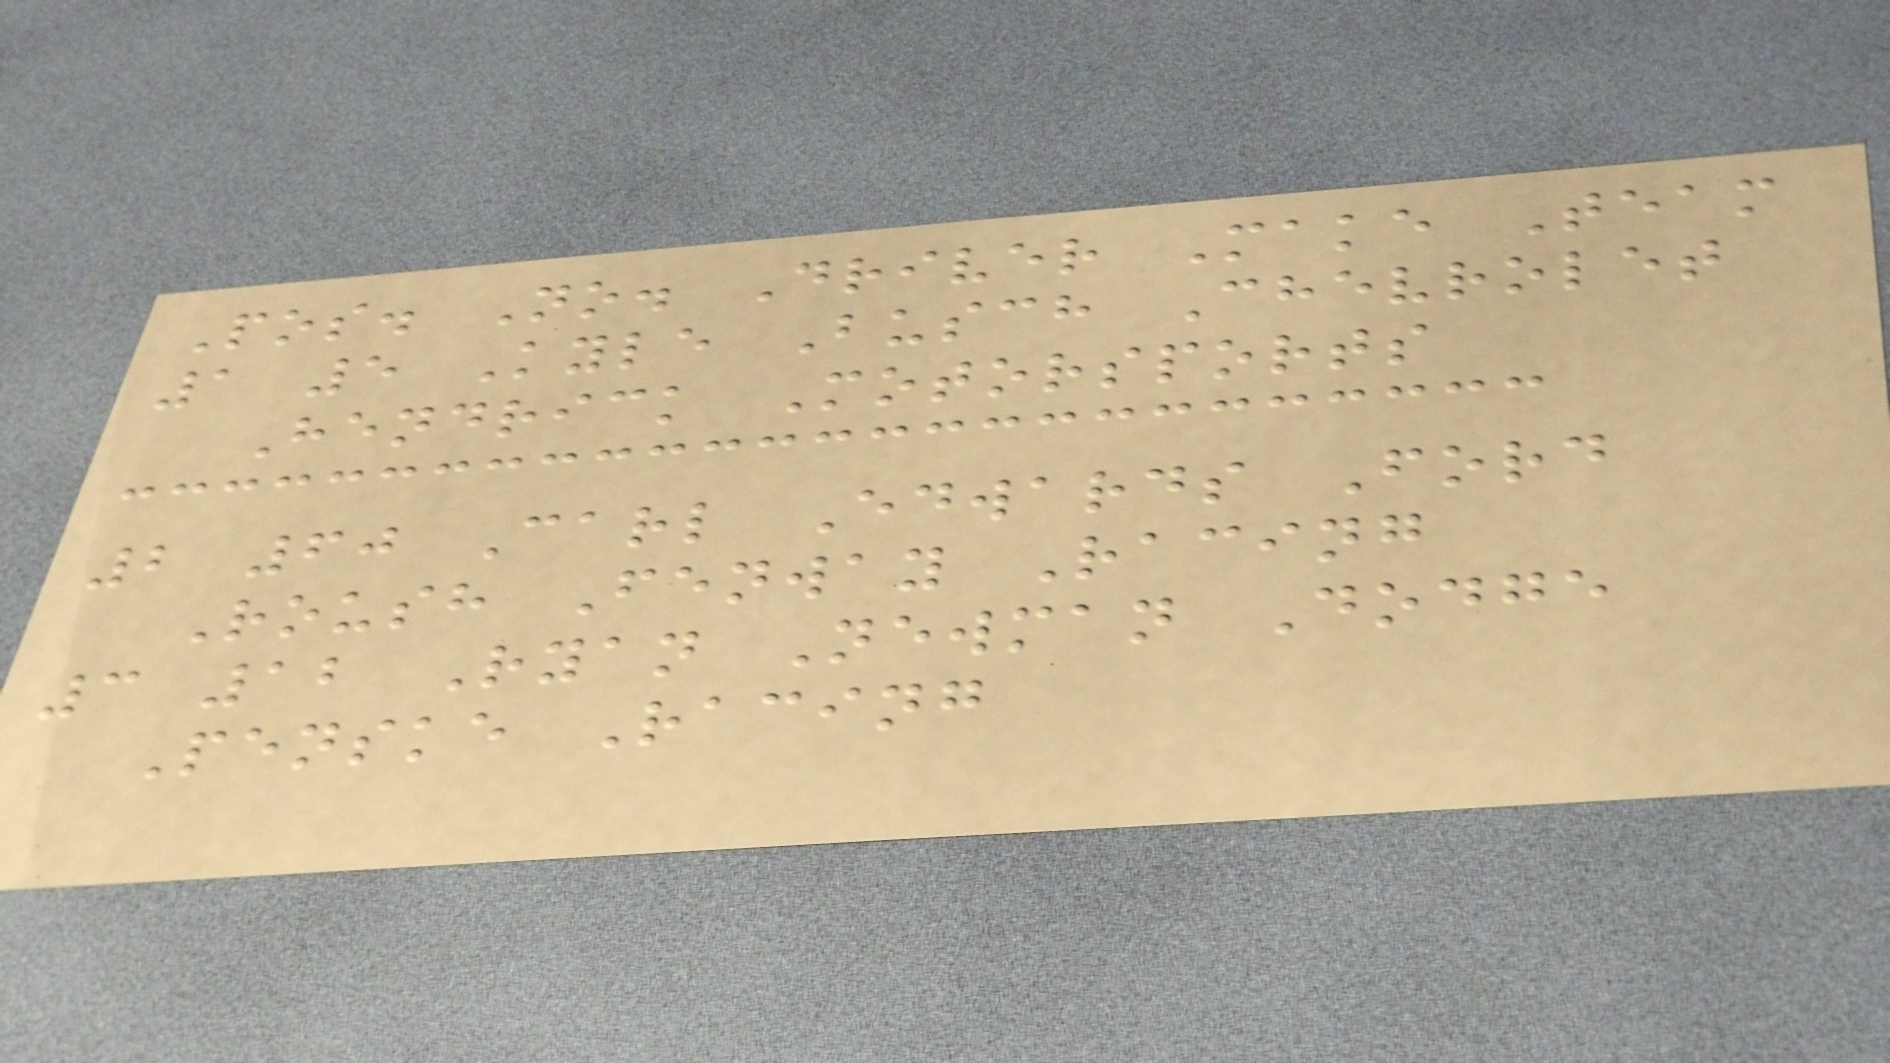Pos. No. Driver Make Team
1 5 Kyle Busch Chevrolet
Hendrick Motorsports
2 60 Carl Edwards Ford
Roush Fenway Racing
3 12 Ryan Newman Dodge
Penske Racing
